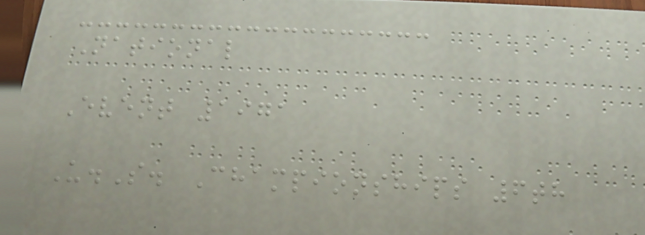National
Event 1971
U.S. Championships 6th
